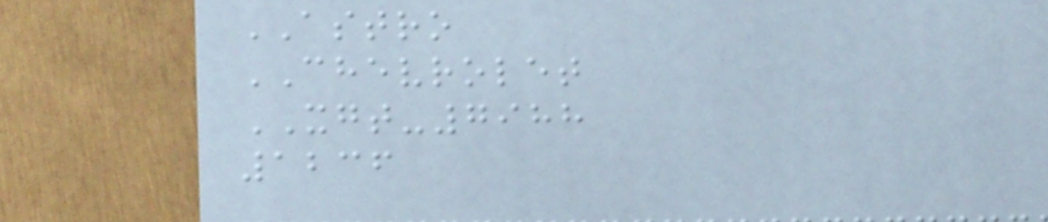ASTRO
CHEVROLET
XGT-7988
1236
